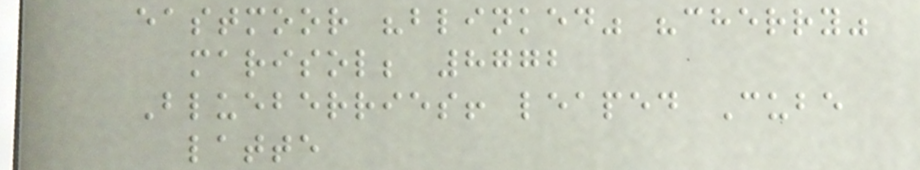eastmoor "blinked" "cherry"
marisol; 8772
Blueberries! leaped Cube
latte
